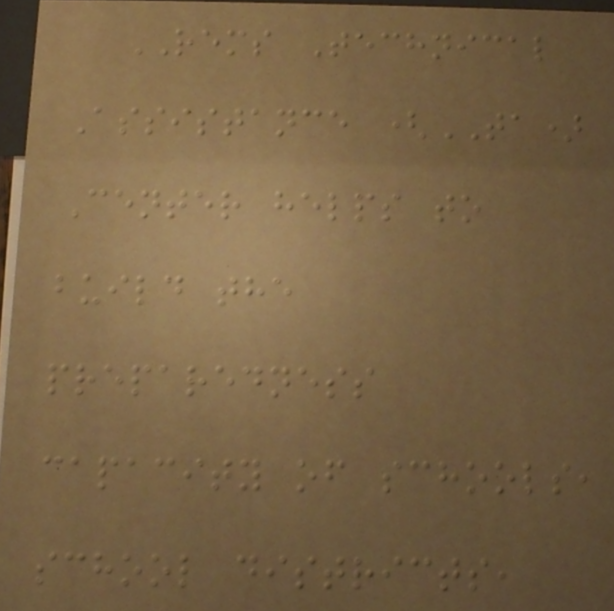REMS Technical
Assistance (TA)
Center helps to
build the
preparedness
capacity of schools,
school districts,
